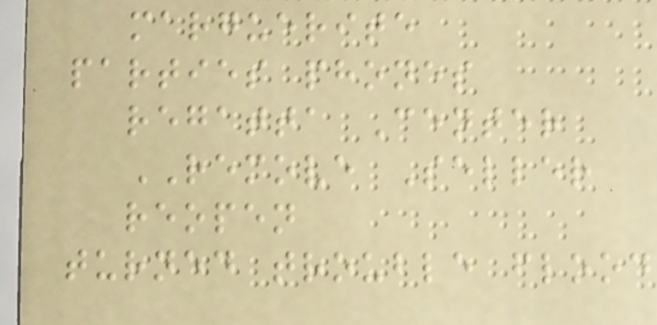marguerite
parties phones
regatta Center
REMOVE Seller
reopen
turned trouble flood
